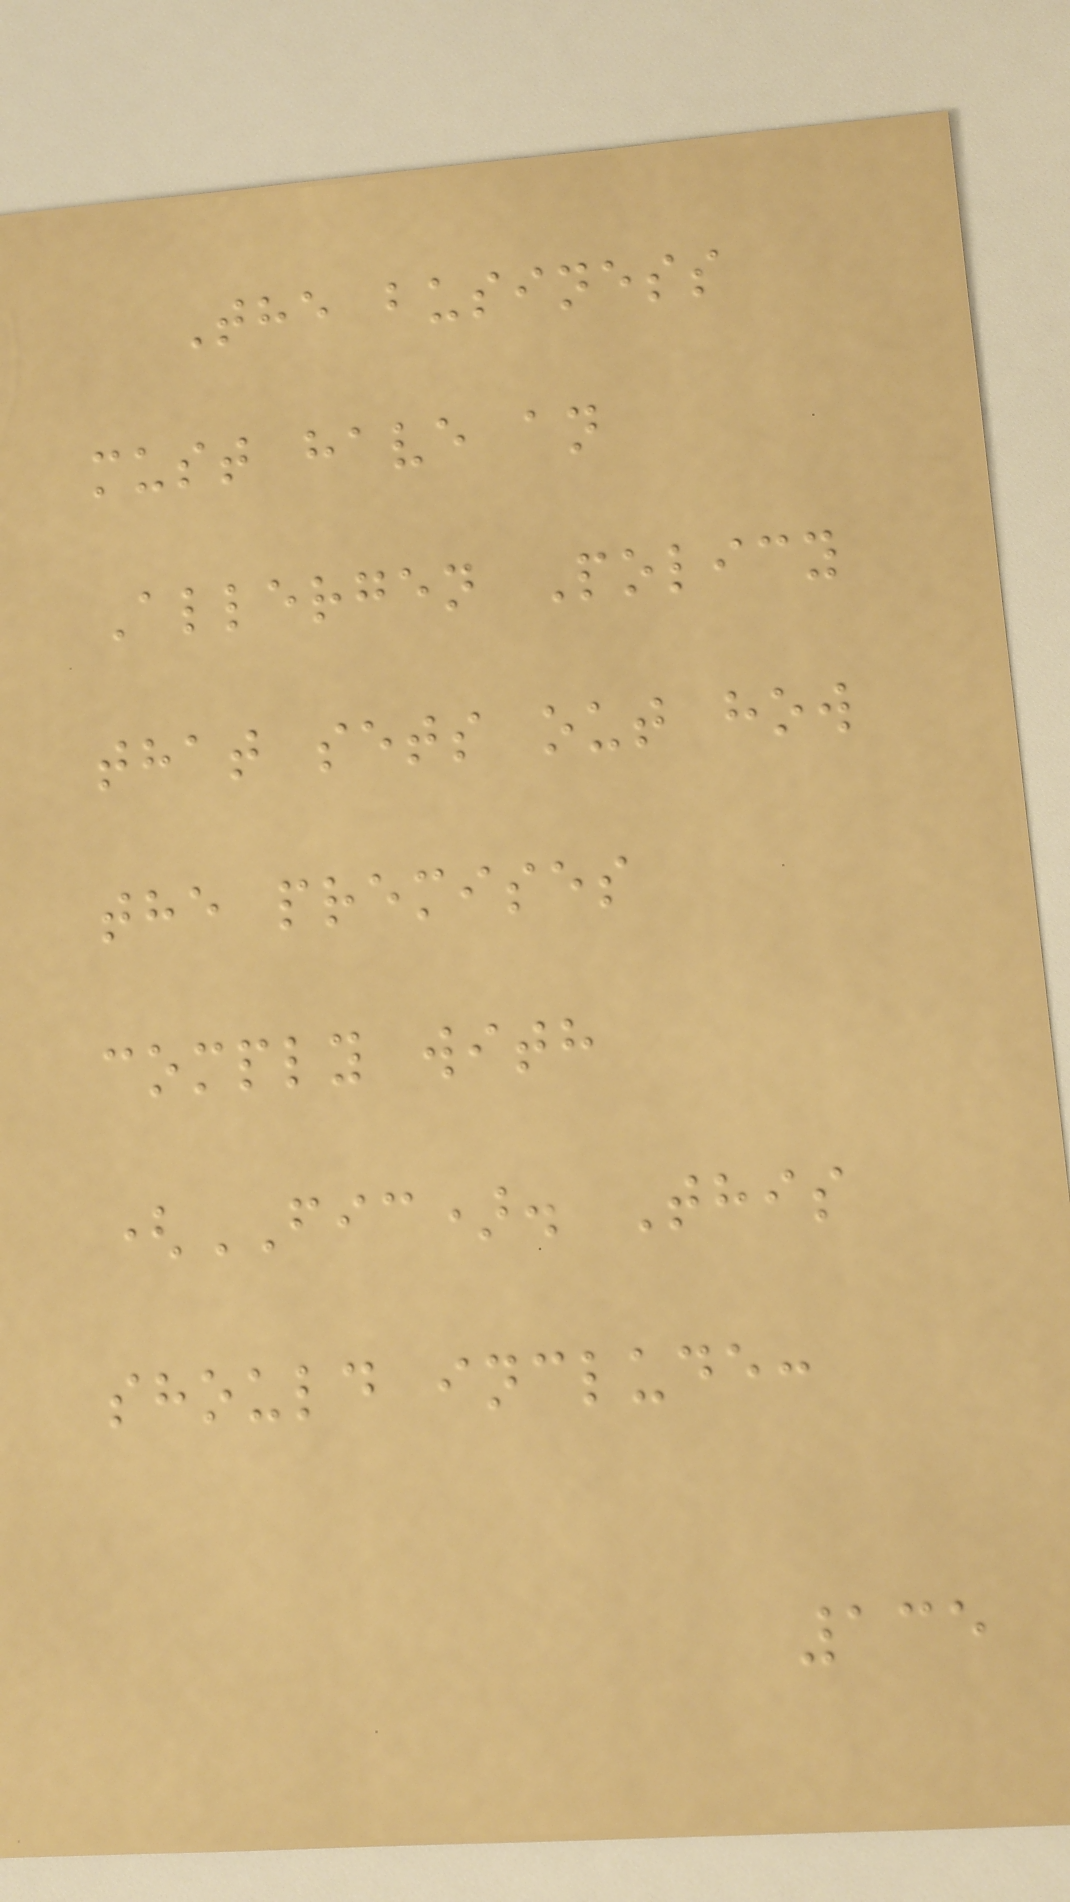The business
must have an
Allergen Policy
that sets out how
the premises
comply with
(FIC). This
should include:
135
